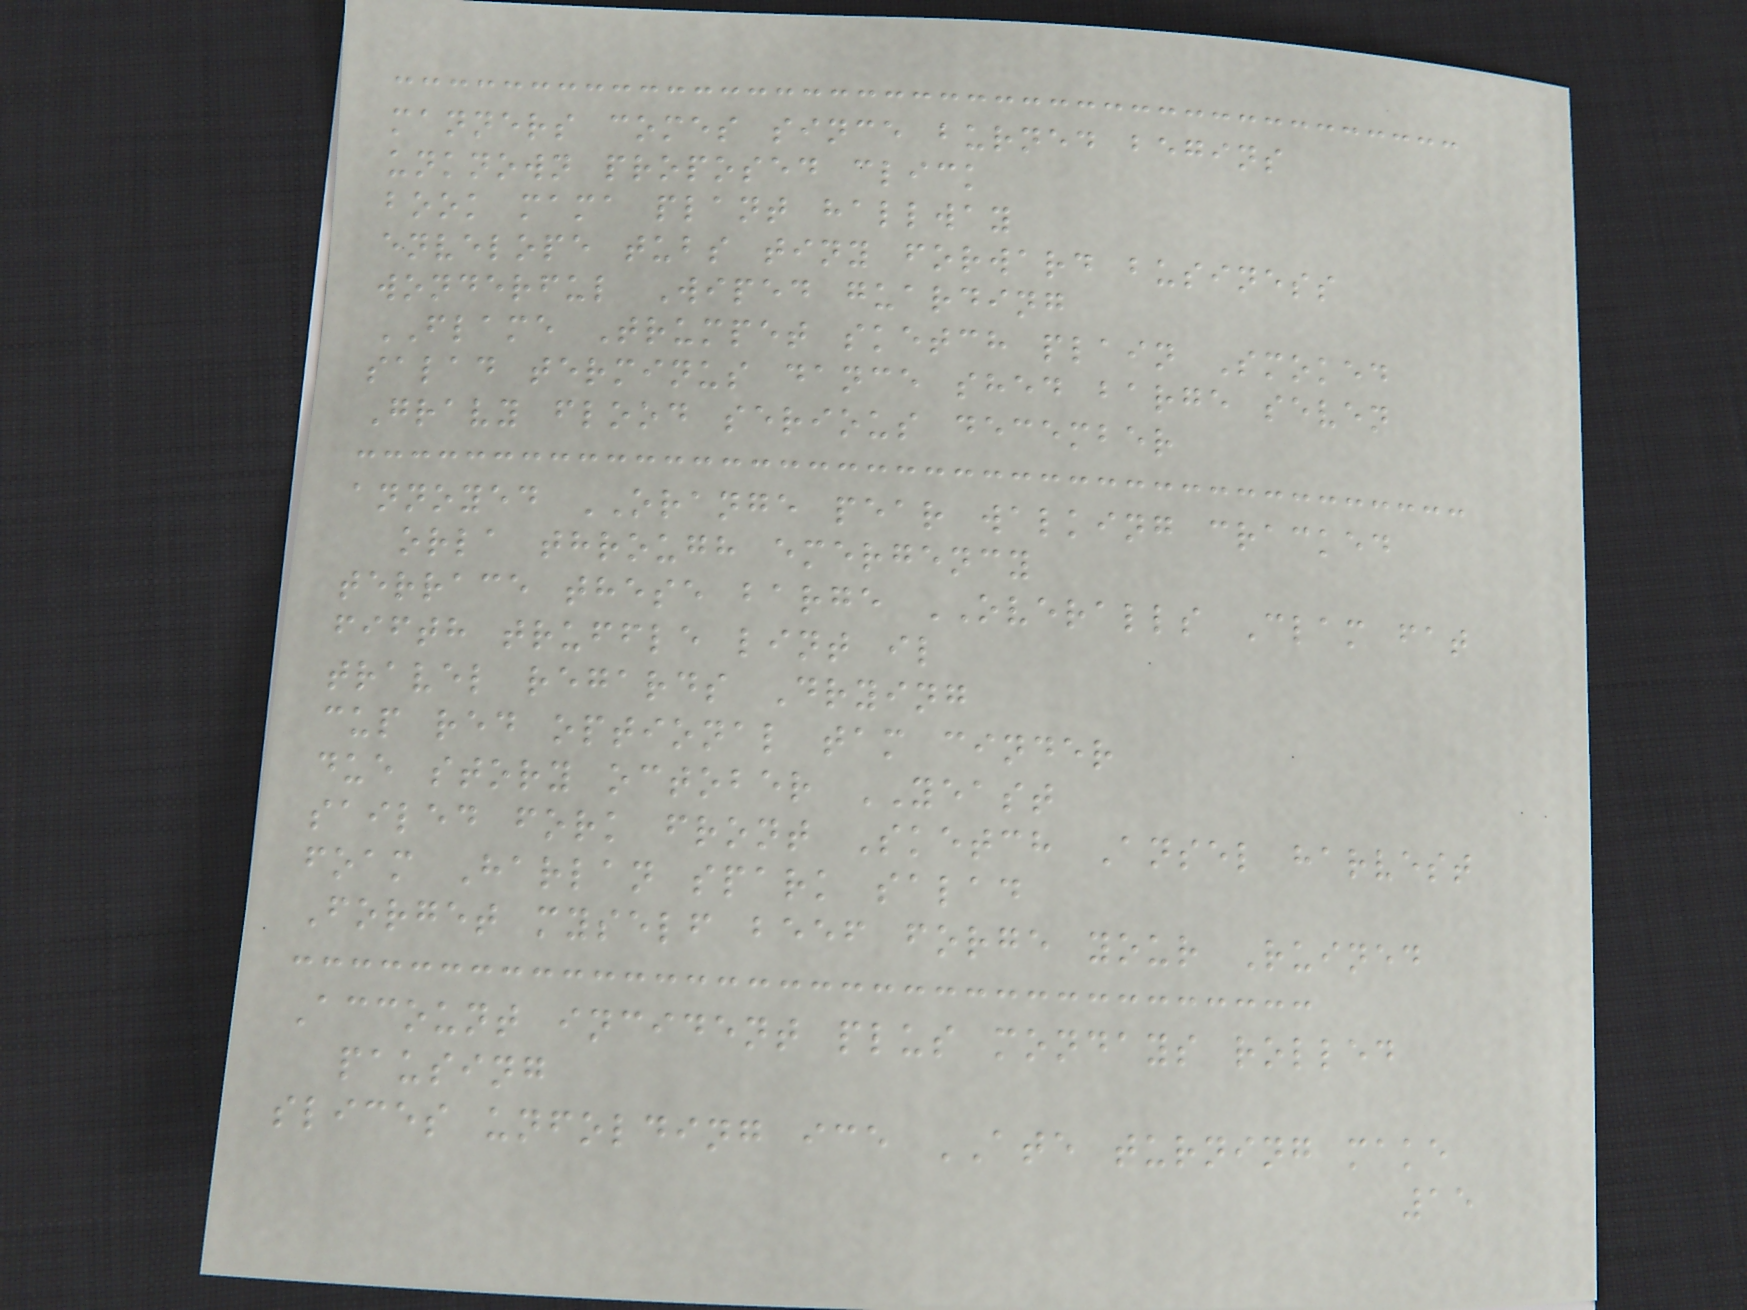manners comes since burned begins
unknown proposed click
book mama plant hallway
envelope tubs tiny forward business
wonderful Wiped guarding
FLAME Trumpet sketch plain Smoked
salad terminus dance shed barge seven
Gravy flood serious december
annoyed ORANGE pear walking cracked
orla through emergency
terrace these barge OVERALLS Clam fat
fifth truffle lint il
travel regards Drying
cup red optional tam cinder
due story october YEAST
sailed fork front Sketch Ansel harvest
foam Harlan spark salad
Forget myself beef forge your Ruined
Account incident plus mondays rolled
pausing
slices unfolding ice ATE turning make
15
